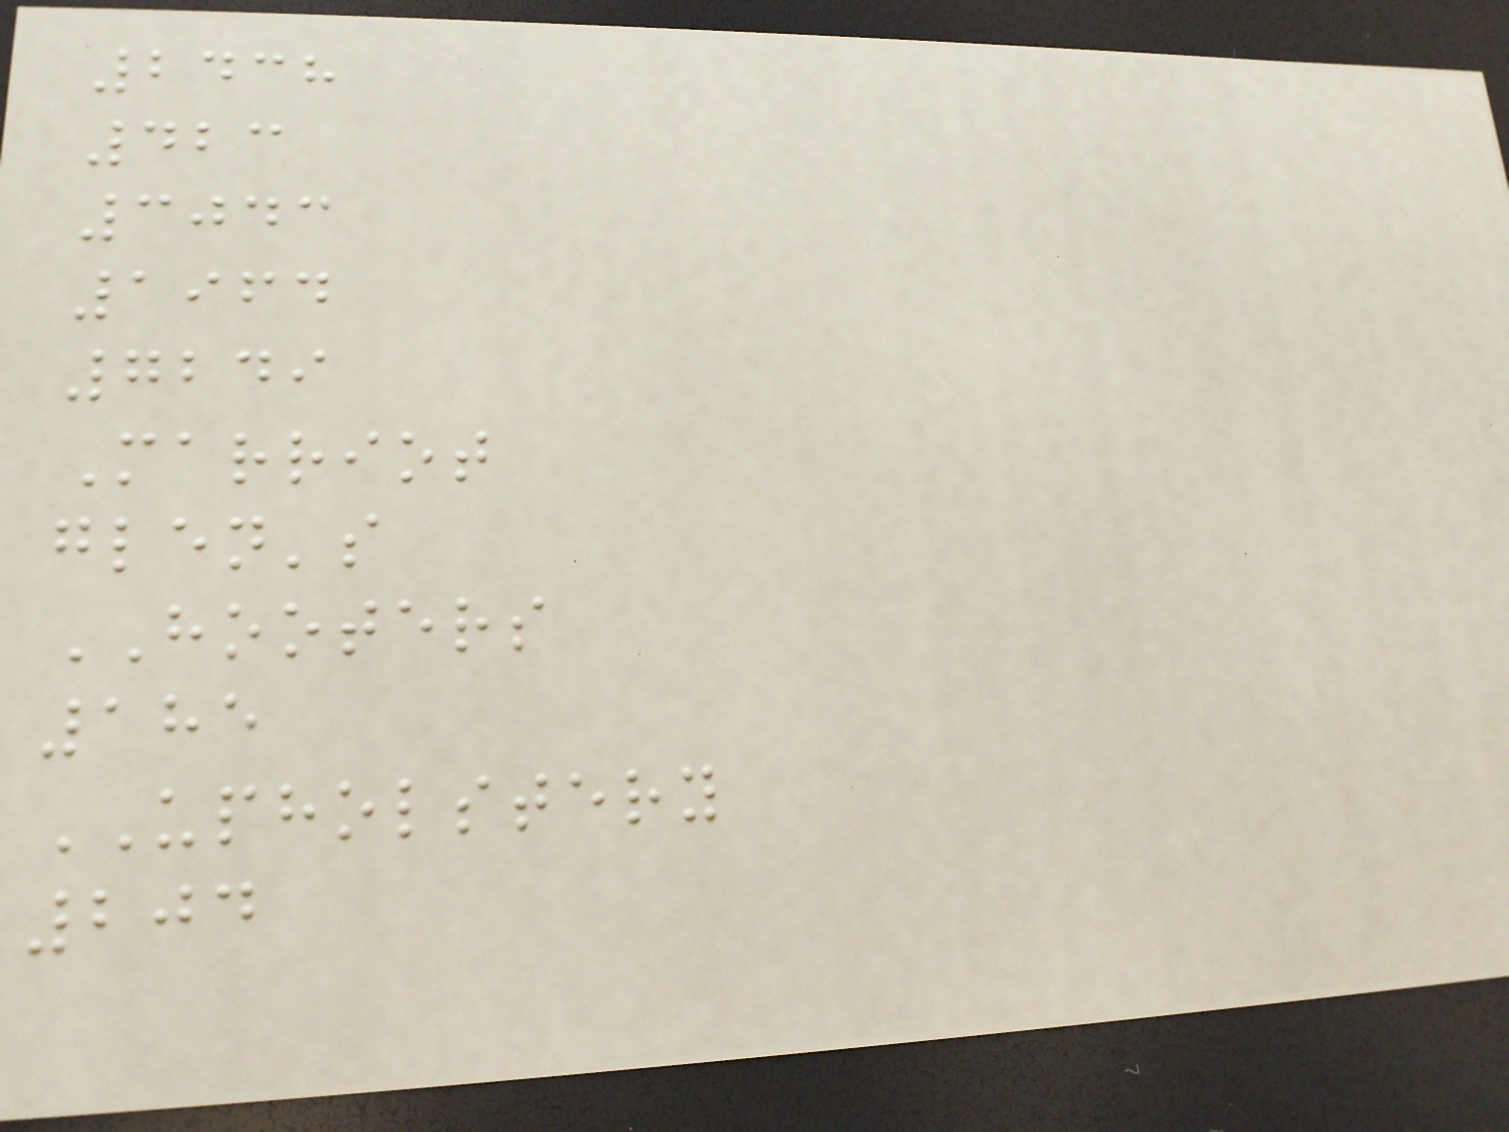2438
423
3043
1964
7249
Marriot
glen's
HOOTERS
185
UPHOLSTERY
204
